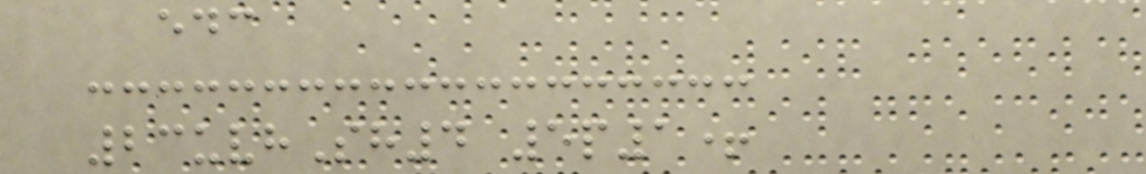edc
23uvhSh4 5p1+
